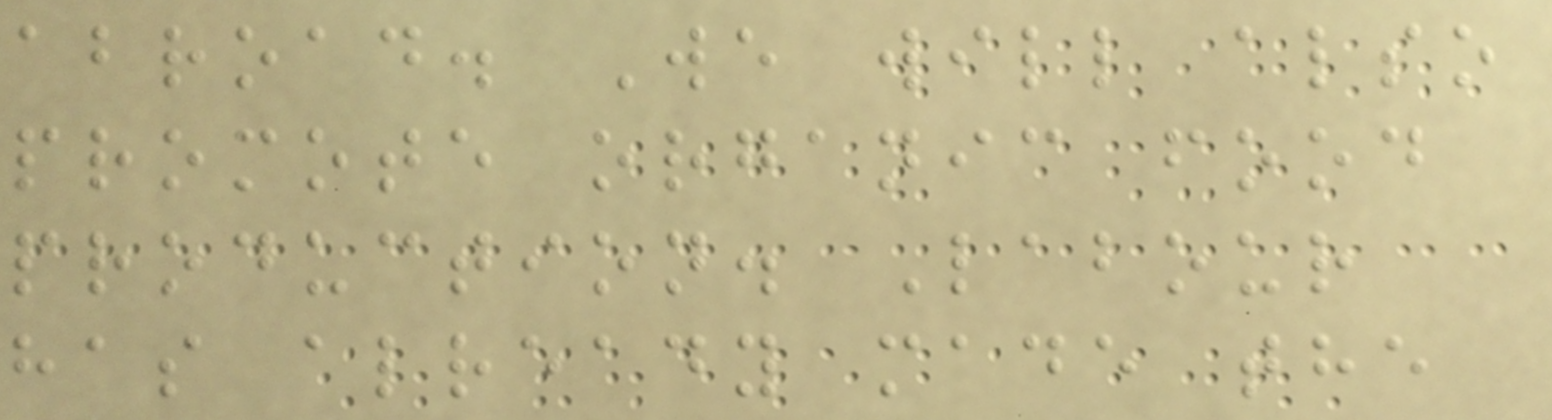abroad. We will also
promote organic food
production. Labour
has already made the
